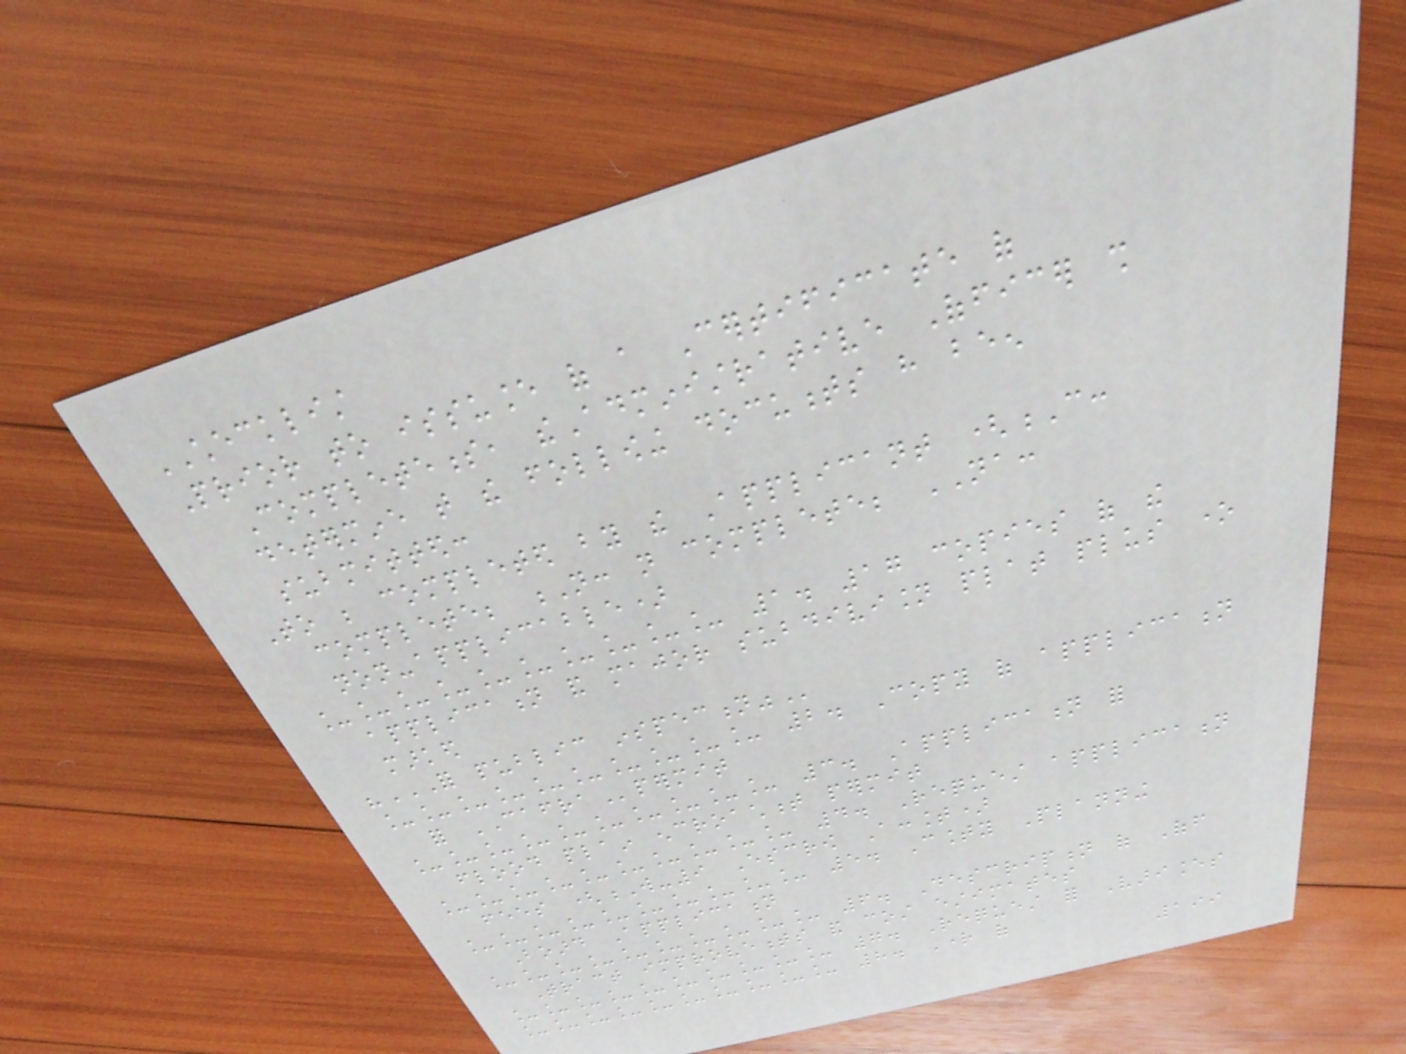CHECKLIST
Prior to issuance of a Certificate of
Completeness, theAdministrative Officer shall
determine that the following documents have been
submitted:
To be completed by the Applicant (C:
complete; N: not complete; NA:
non-applicable)
__________ 1. 17 copies of the
application and major subdivision plat plus one
marked
"FOR PUBLIC INSPECTION"
__________ 2. Copy of application
for CAFRApermit
__________ 3. Application for
flood plain encroachment permit
__________ 4. Request application
fees (W-9 Escrow Account)
__________ 5. County Planning
Board Application
__________ 6. Description of Off
Tract improvements and cost estimates
__________ 7. Request for Variances
__________ 8. Right of
199
